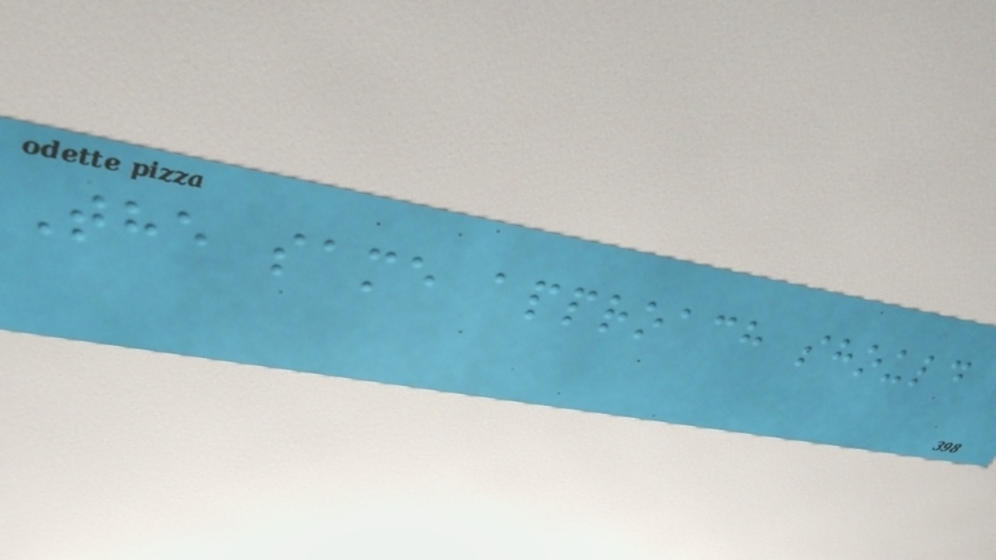The same approach should
